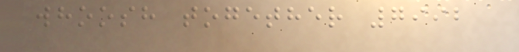whoosh together 7992
